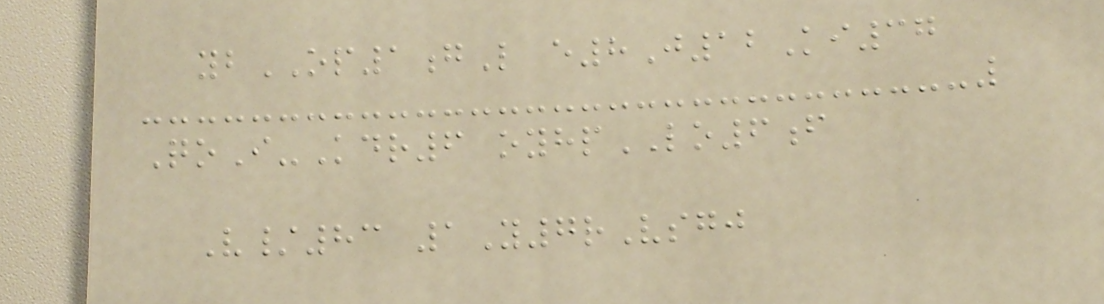ybOP1gL e8J12Ki37
QoI-Kdr6 oyhpLO6f
V/83 1Y7rVsgj
